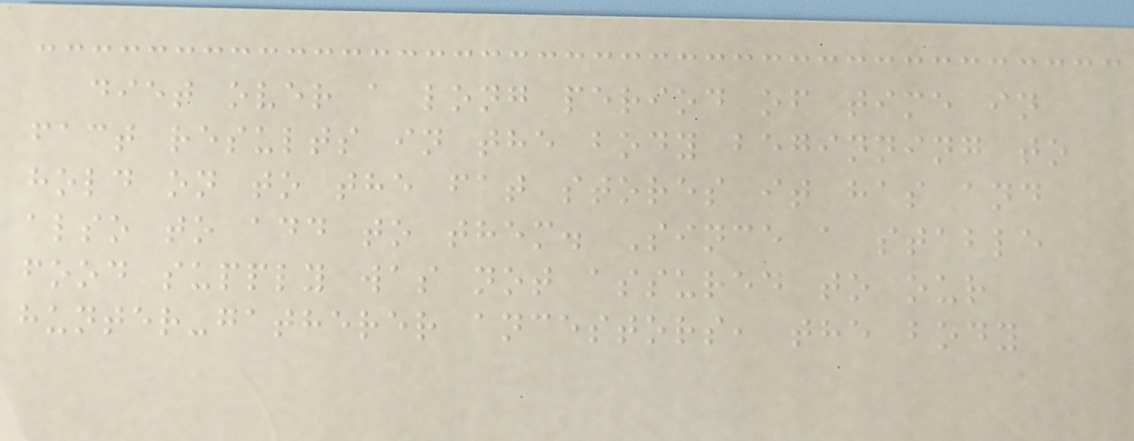diet over a long period of time in
fact results in the body beginning to
hold on to the fat stores it has and
also to add to them. Since a stable
food supply was not assured to our
hunter-gatherer ancestors, the body
